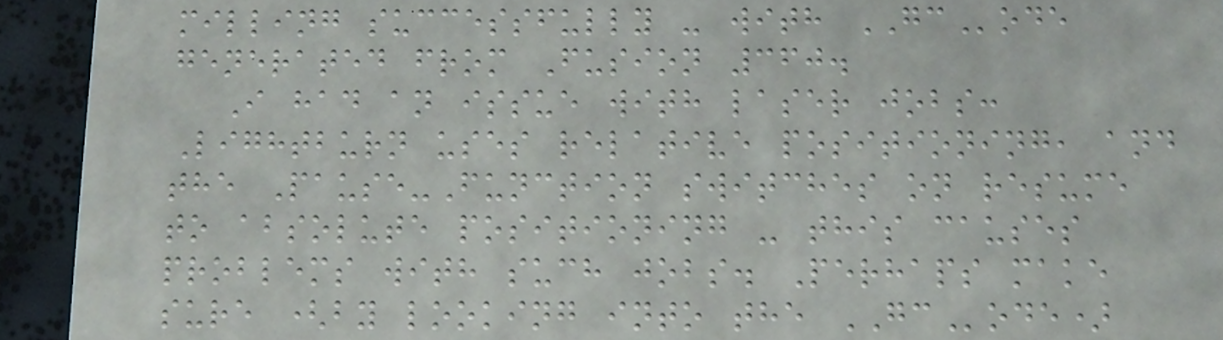milling successfully - with GCode
generated from Fusion 360.
I had an issue with laser jobs:
Lightburn uses relative positioning, and
the Pause-Function switches on resume
to absolute positioning - this causes
problems with such jobs. Perhaps make
sure (by looking into the GCode)
